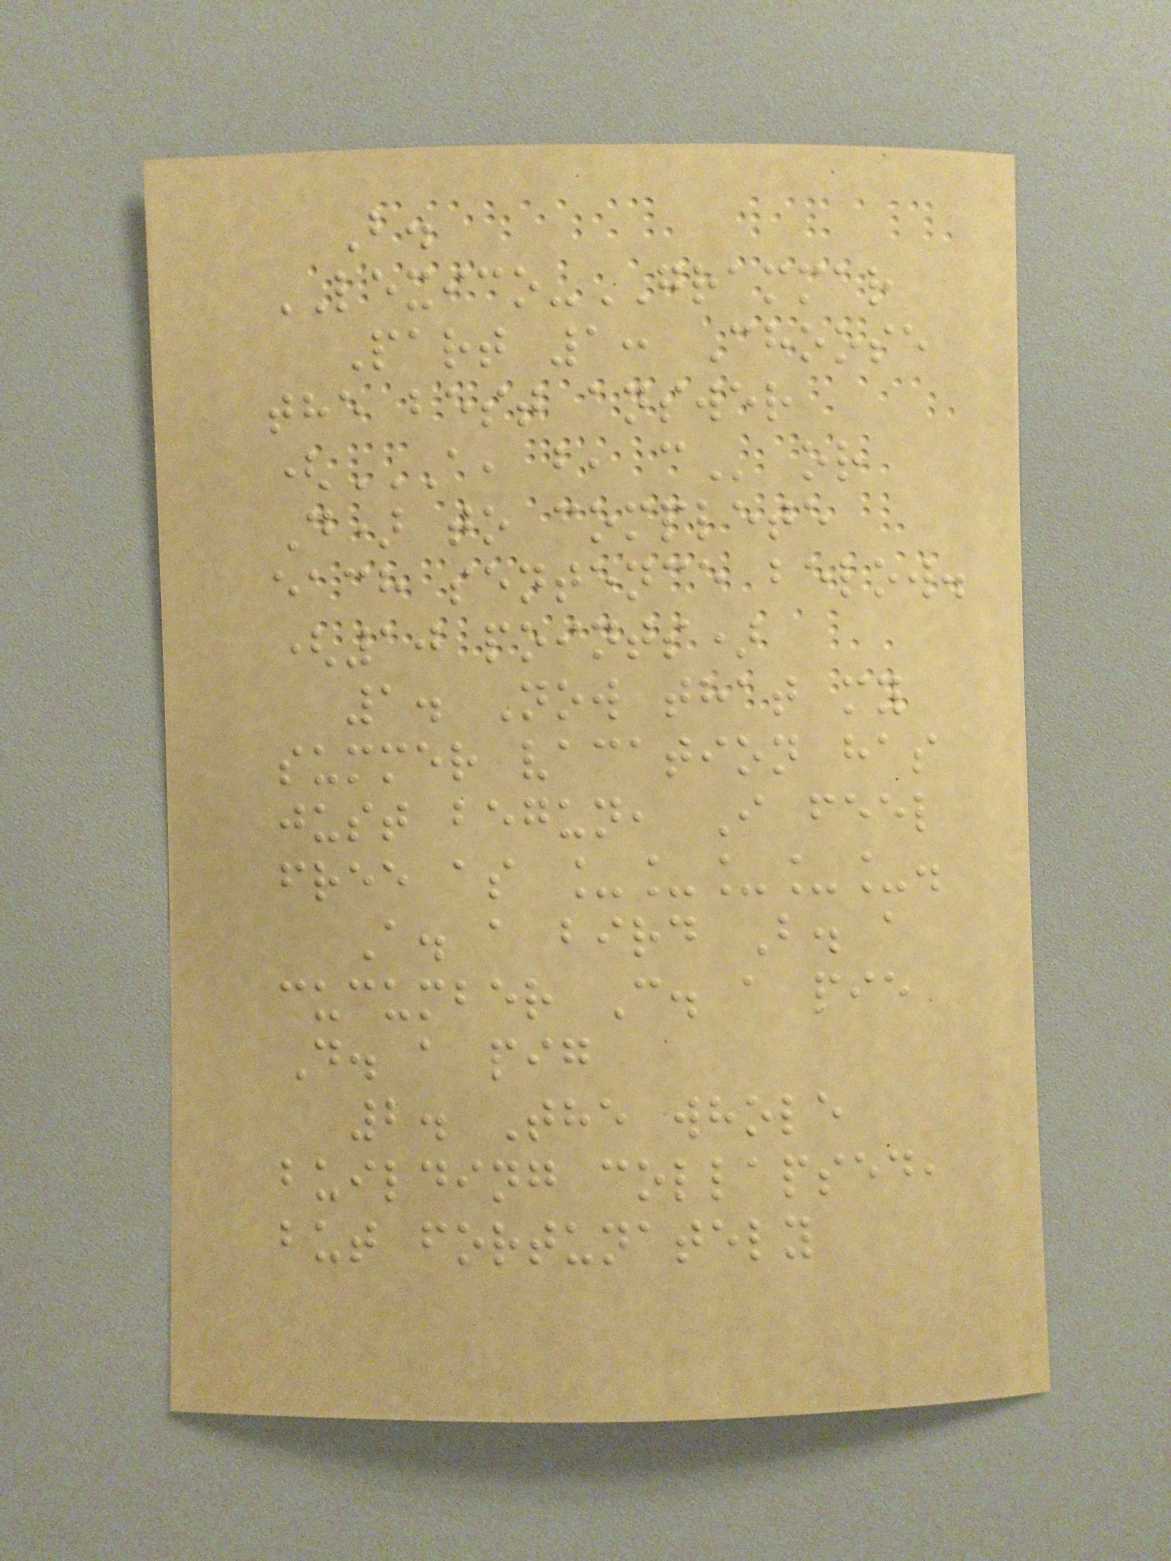B.
LEXICO-GRAMMAR
Part 1: Choose
the best answer
(A, B, C or
D) to complete
each sentence below.
(10 points)
1. Now that my
summer vacation has
just begun, I feel
free as _____.
A. a bird B. a
cucumber C. a pie
D. a pig
2. The whole
building collapsed,
but fortunately
